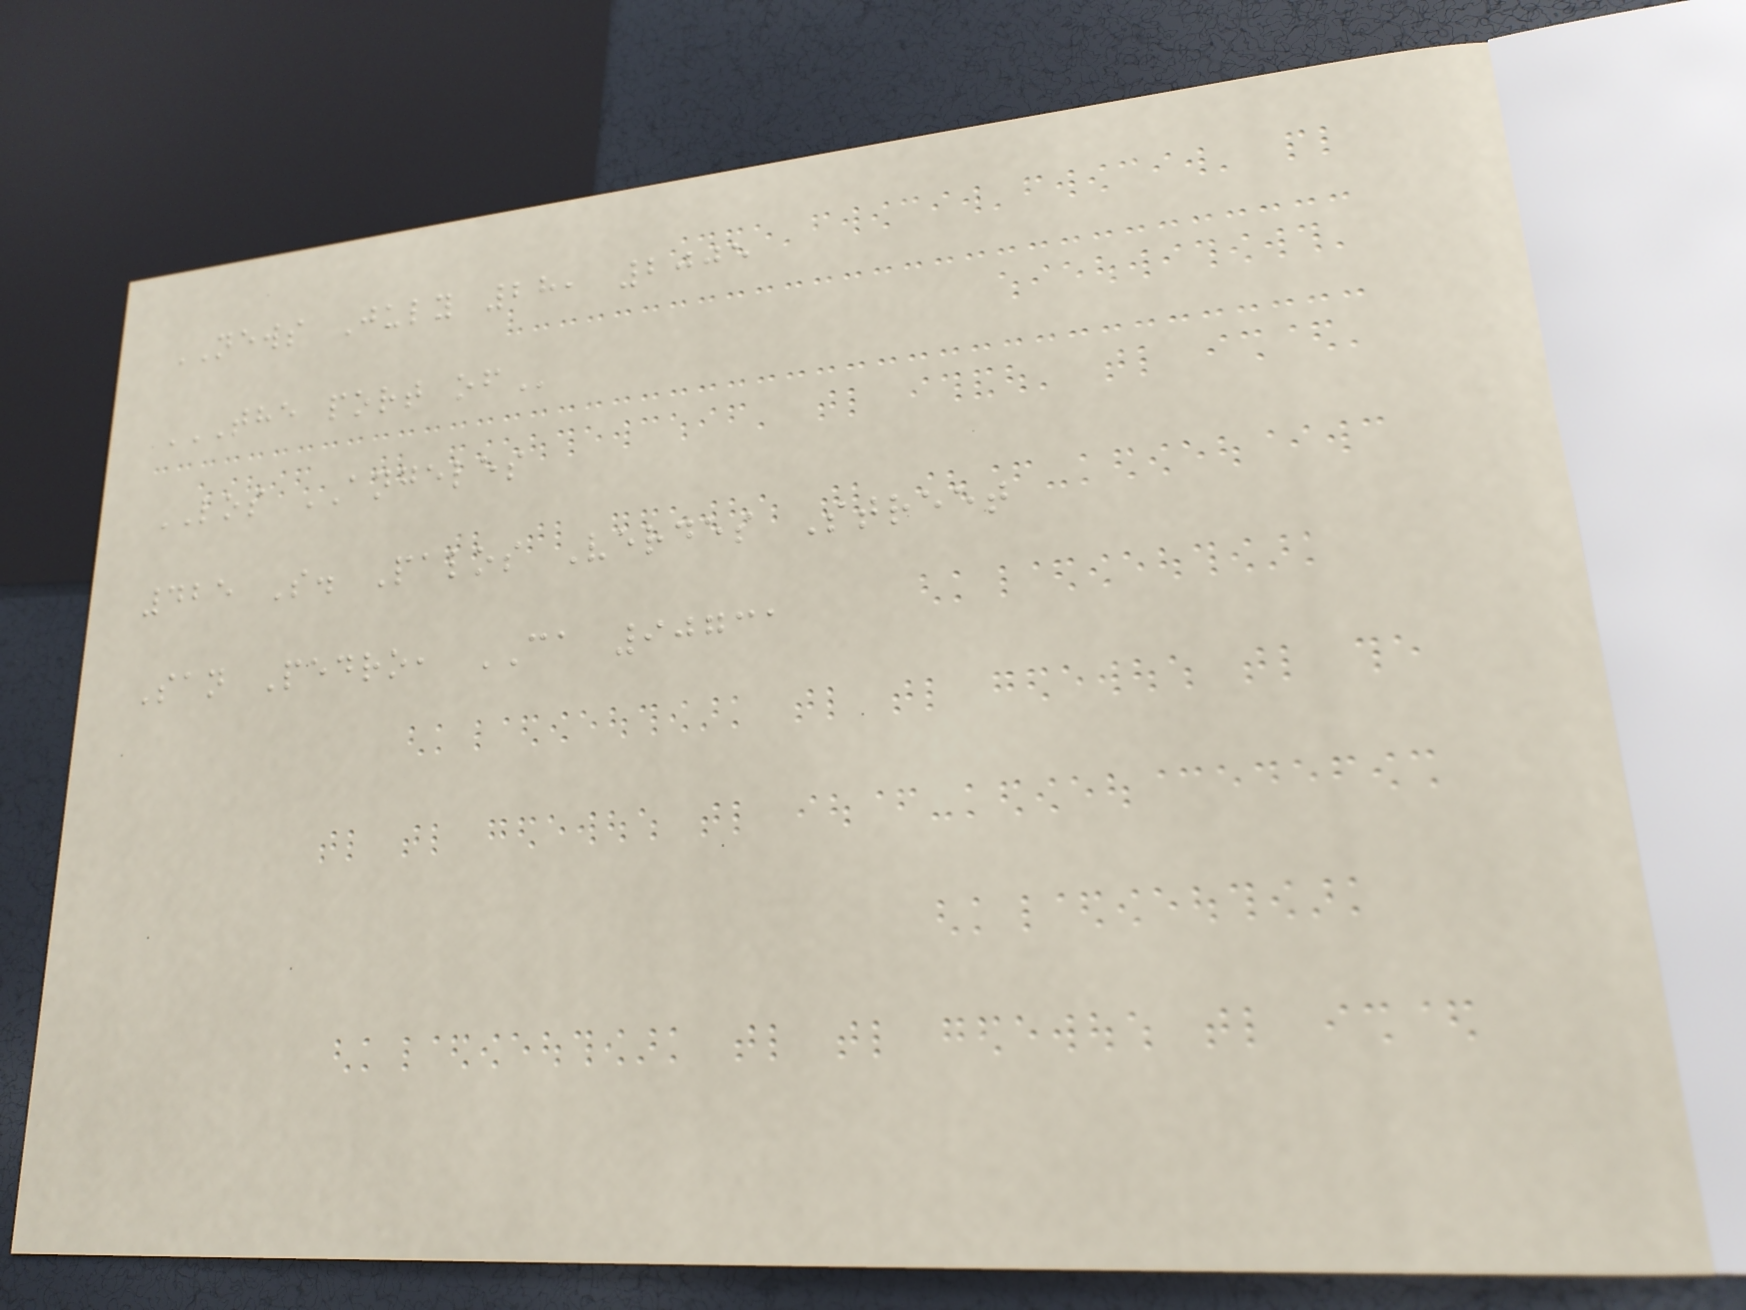NEWS July 28, 2005
THE PORT OF
LOS ANGELES
425 S. Palos Verdes Street
San Pedro, CA 90731
